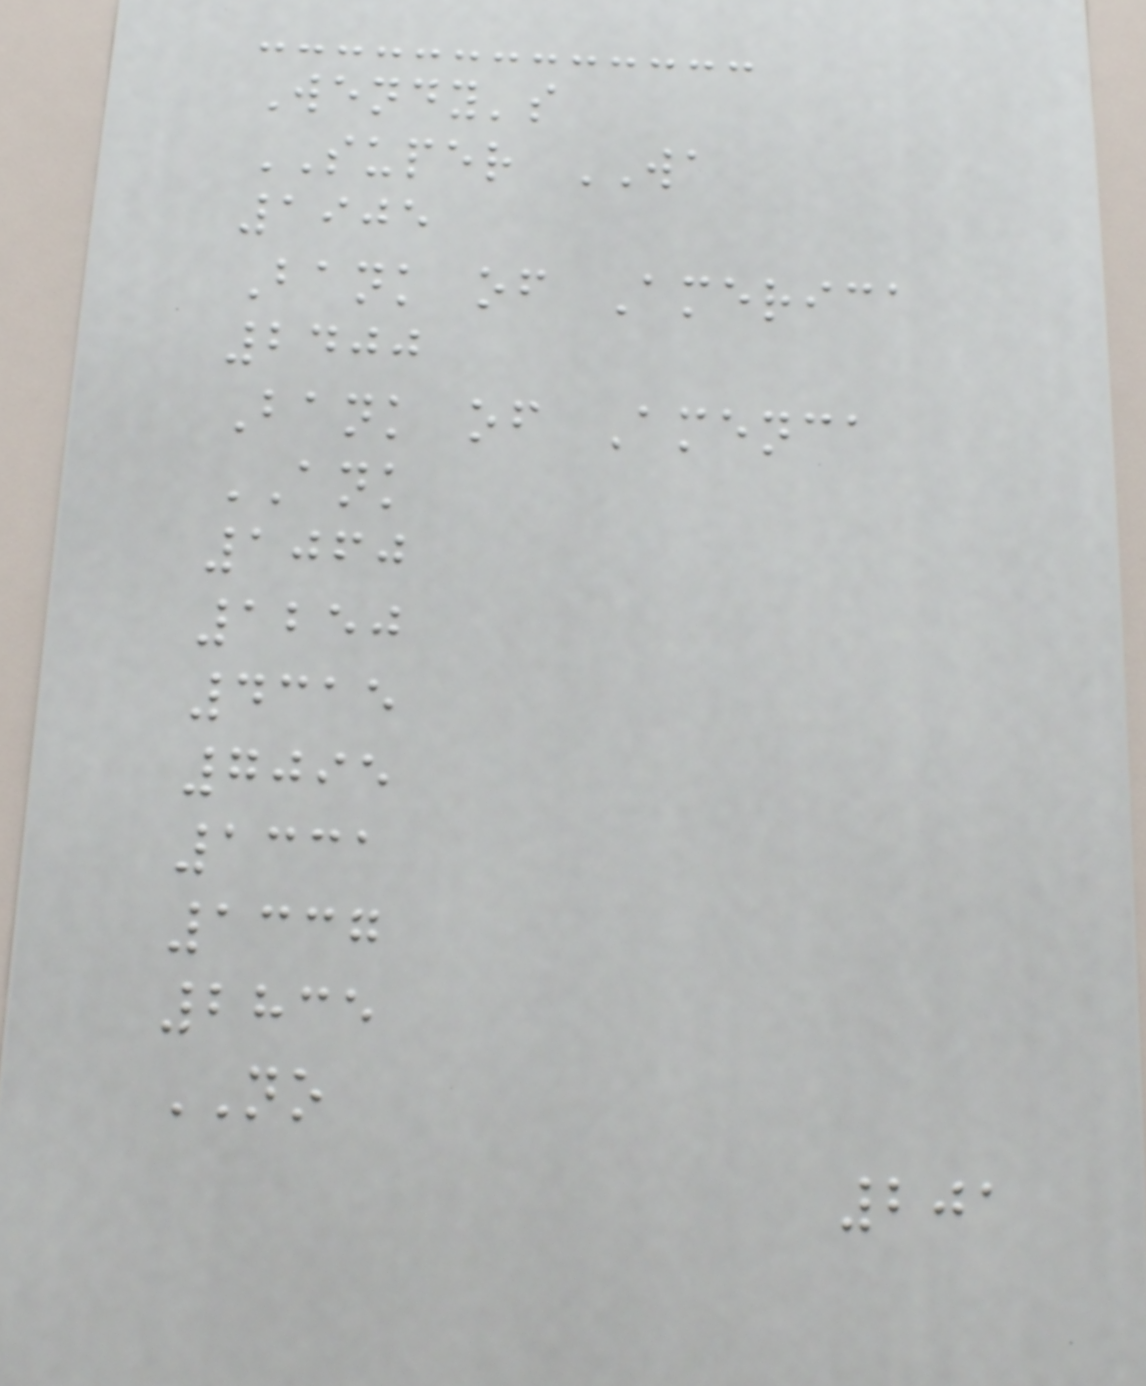Wendy's
SUPER WA
1905
Bank of America
2400
Bank of Amenca
ANK
1060
1250
4315
7095
1331
1337
2835
NO
201
